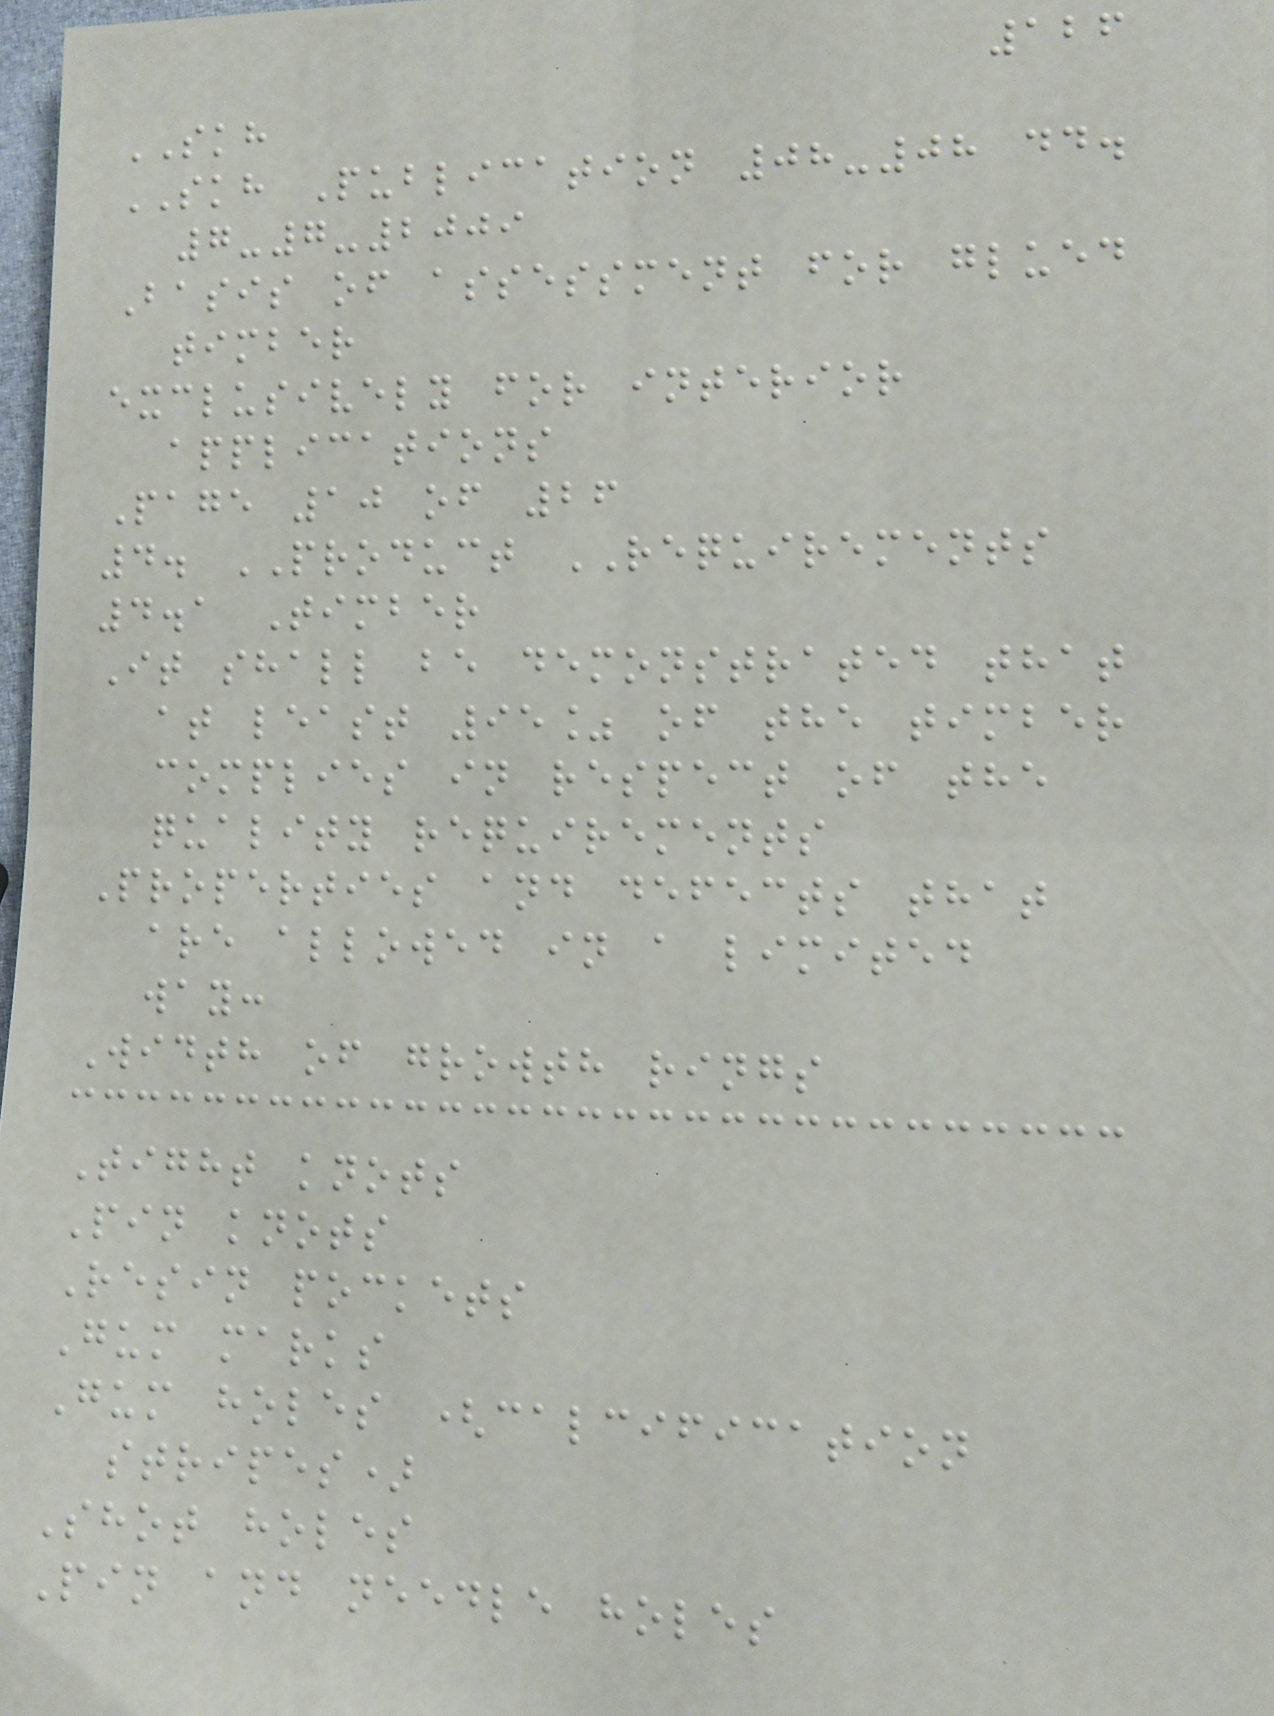126
SKH
SKH Publication 08-08 dd.
7-7-2009
Basis of assessment for glued
timber
exclusively for interior
applications
Page 10 of 26
4. PRODUCT REQUIREMENTS
4.1 Timber
It shall be demonstrated that
at least 95% of the timber
complies in respect of the
quality requirements
Properties and defects that
are allowed in a limited
way:
Width of growth rings
Tight knots
Pin knots
Resin pockets
Gum marks
Gum holes (calcification
stripes)
Shot holes
Pin and needle holes
